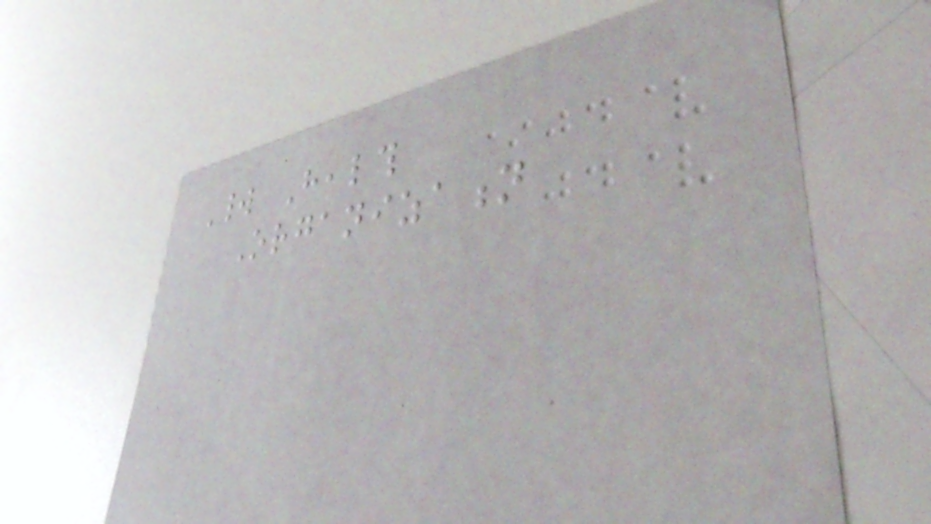World Health
Organization
